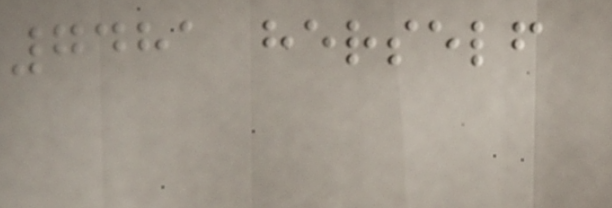7481 herself
